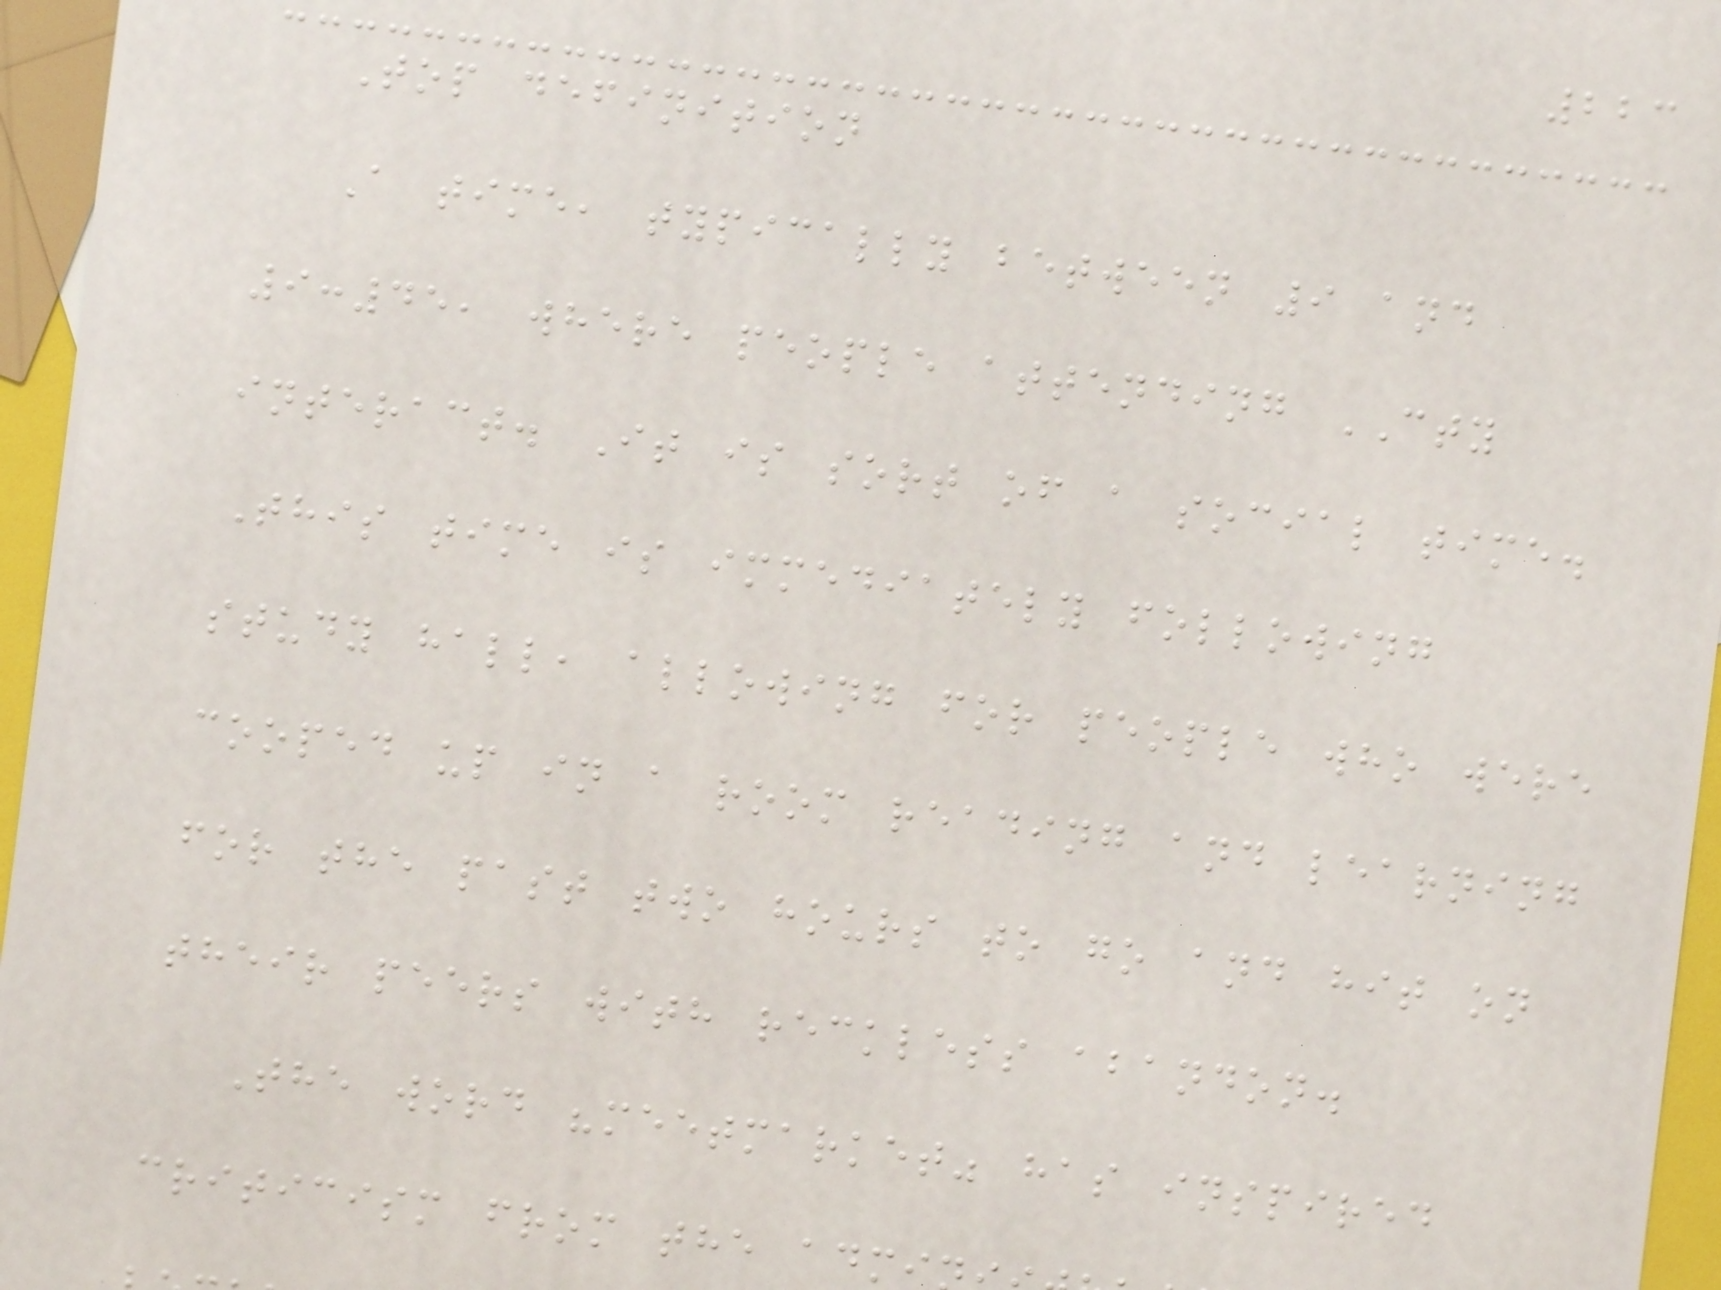223
Top definition
A time, typically between 9 and
9:45, where people attending CTY
interact. It is sort of a social time.
This time is immediately following
study hall, allowing for people who were
cooped up in a room reading and learning
for the past two hours to go and hit on
their peers with reckless abandon.
The word "meetmarket" has inspired
criticism from the admi
